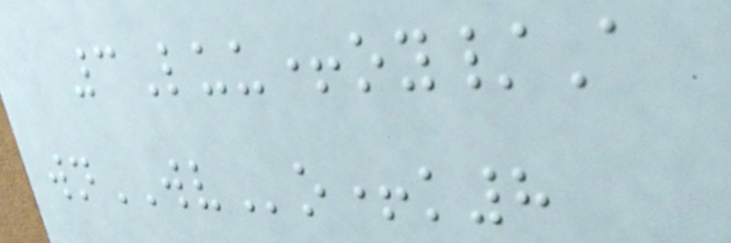3Luu+oy/A
wnWVo+k8
